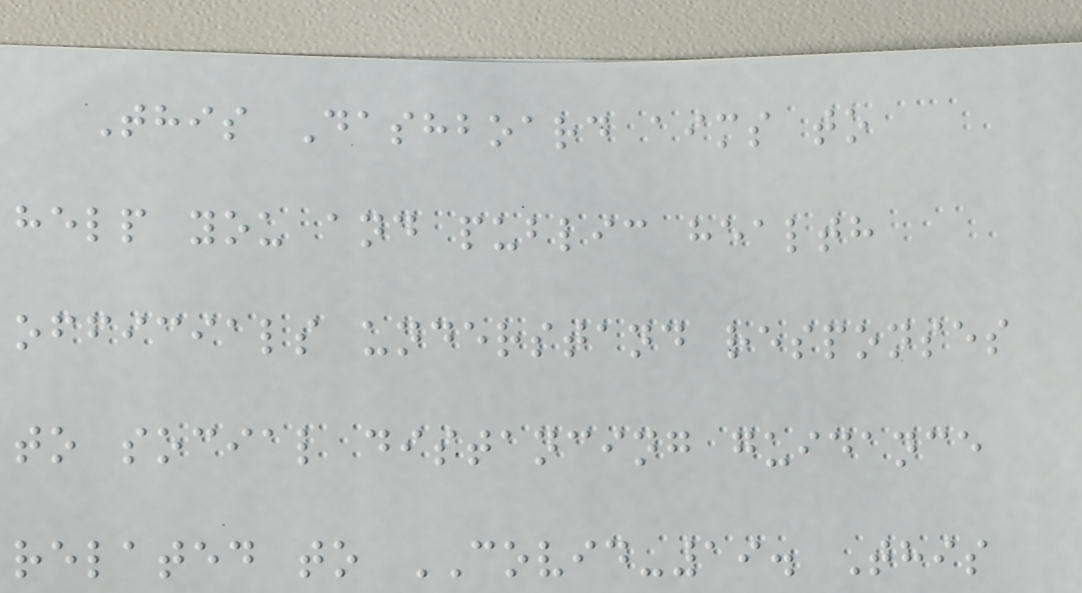This Dashboard aims to
help you and public health
officials understand responses
to social distancing guidance
related to COVID-19. This
